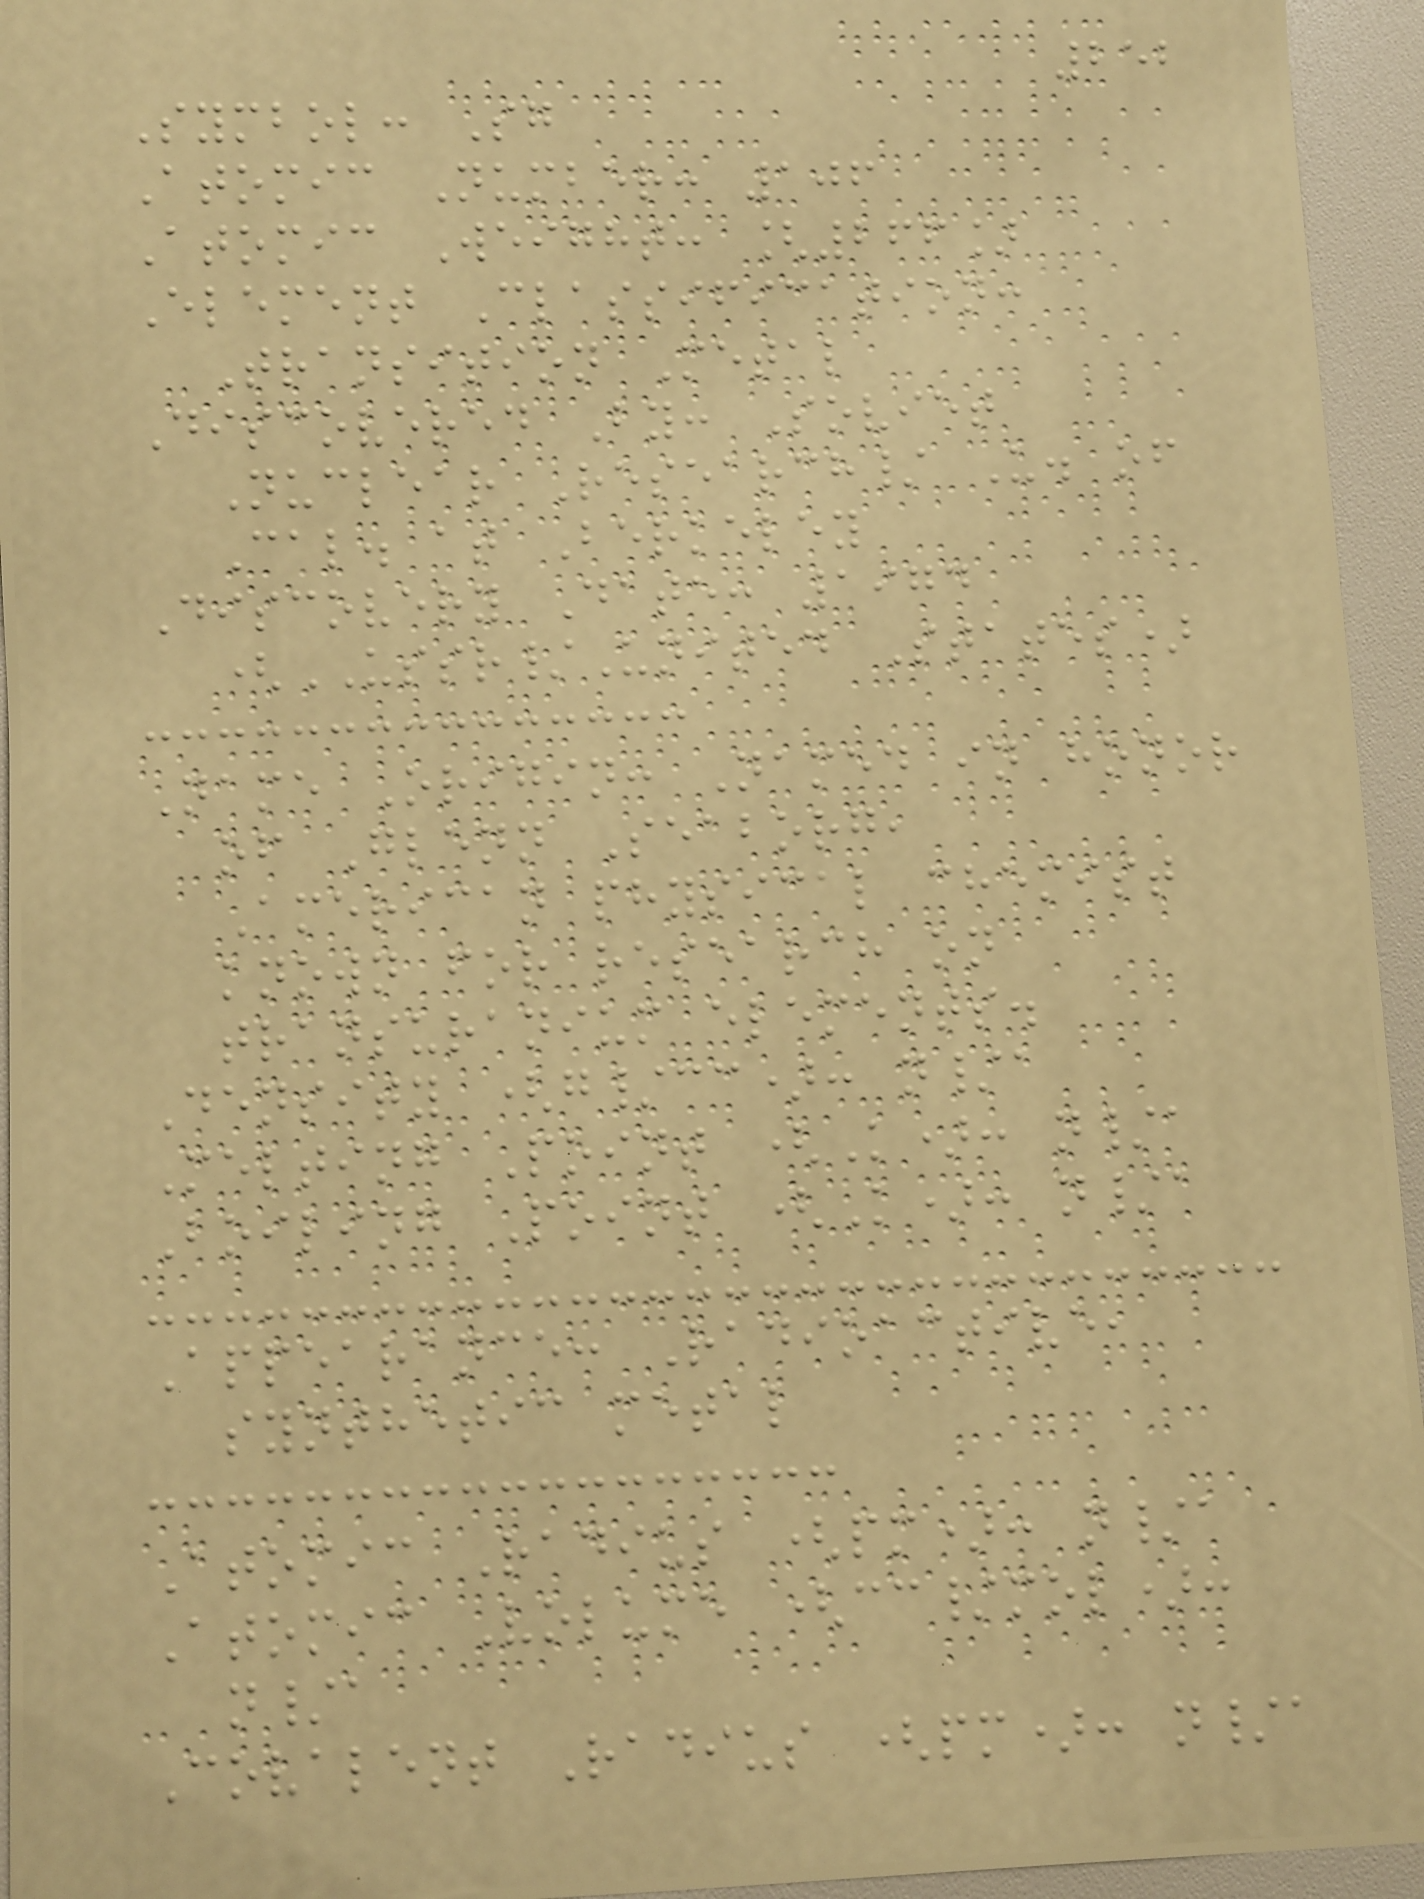252
Symbol: Sg
Atomic Number: 106
Atomic Weight: [266]
Element Classification:
Transition Metal
Discovered By: Soviet
Nuclear Research/ U. of
Cal. at Berkeley
Discovery Date: 1974
(USSR/United States)
Name Origin: Named in honor
of Glenn Seaborg,
American physical chemist
known for research on
transuranium elements.
Density (g/cc): n/a
Melting Point (K): n/a
Boiling Point (K): n/a
Appearance: Radioactive,
synthetic metal
Atomic Radius (pm): n/a
Atomic Volume (cc/mol):
n/a
Covalent Radius (pm): n/a
